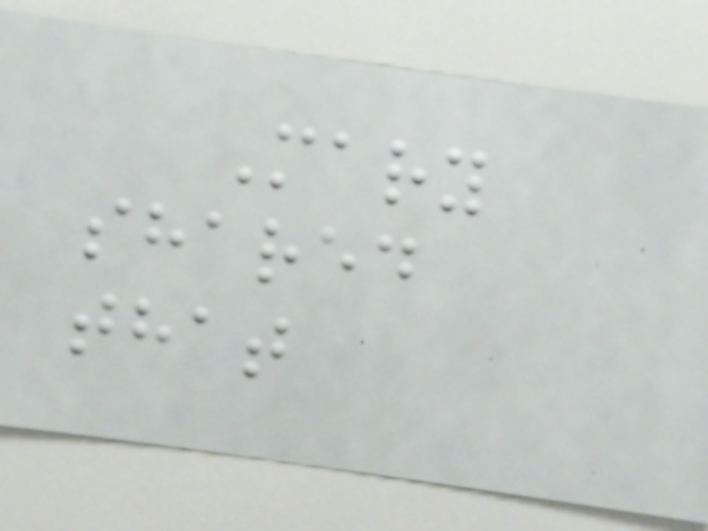Mary
shared
that
